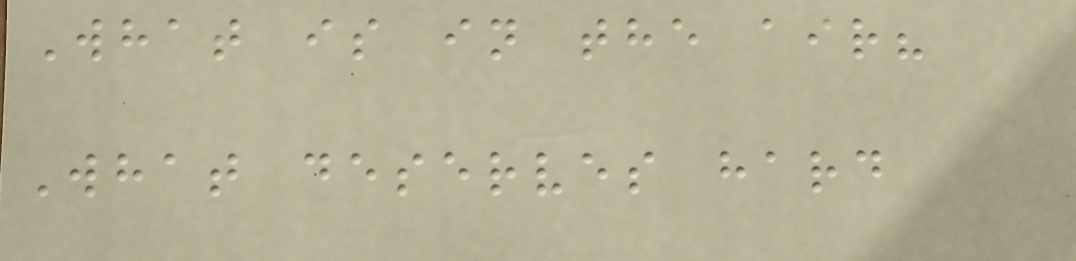What is in the air?
What deserves hard
